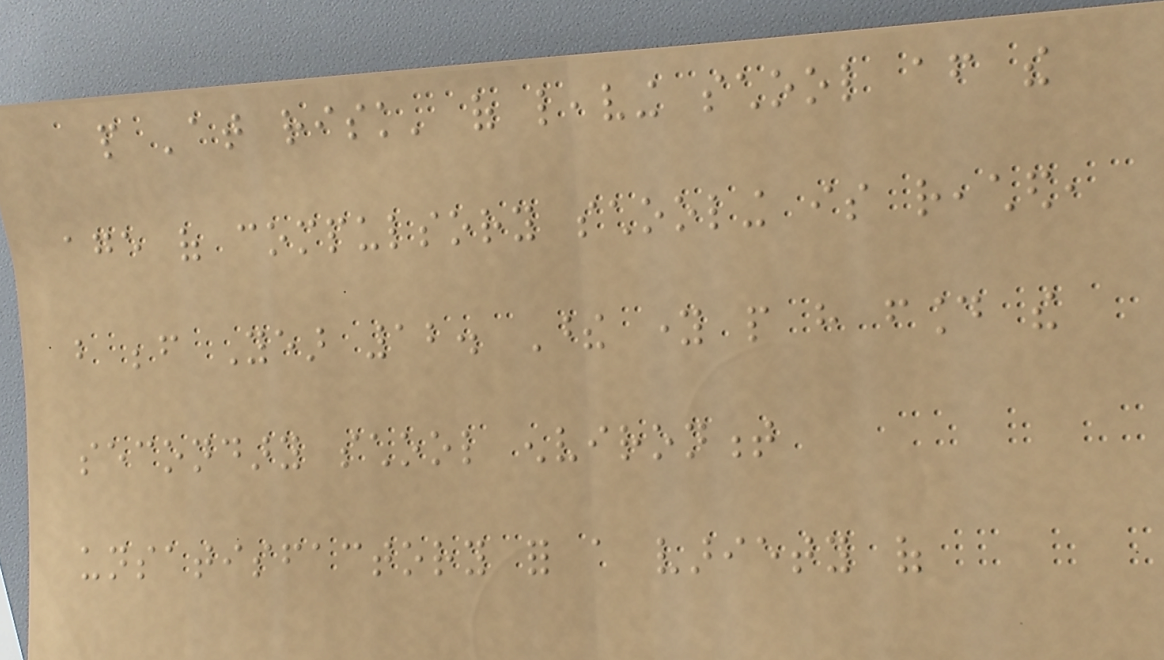people 'at risk' of leaving school after the
age of compulsory schooling is reached,
but before Year 12. These young people have found the
secondary school environment
unsatisfactory for a variety of
